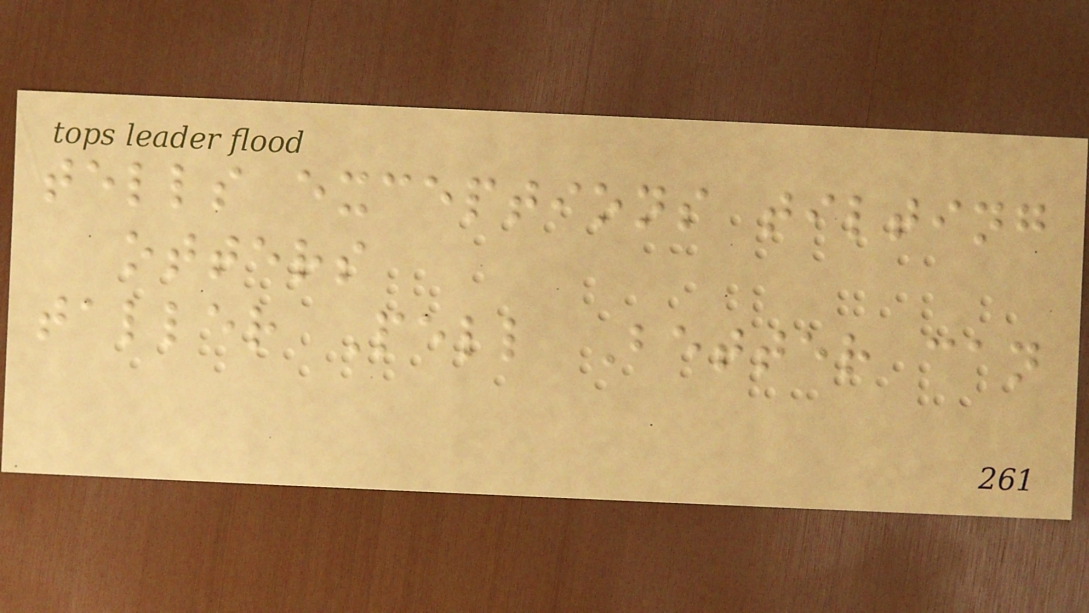tells exceptions tilting
otters
taller Pell Better can
